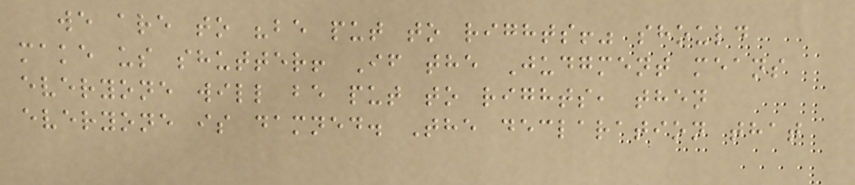we are to "be put to rights!" should
make us shutter! If the Judgment means
everyone will be put to rights, then
everyone is damned. The declaration that
